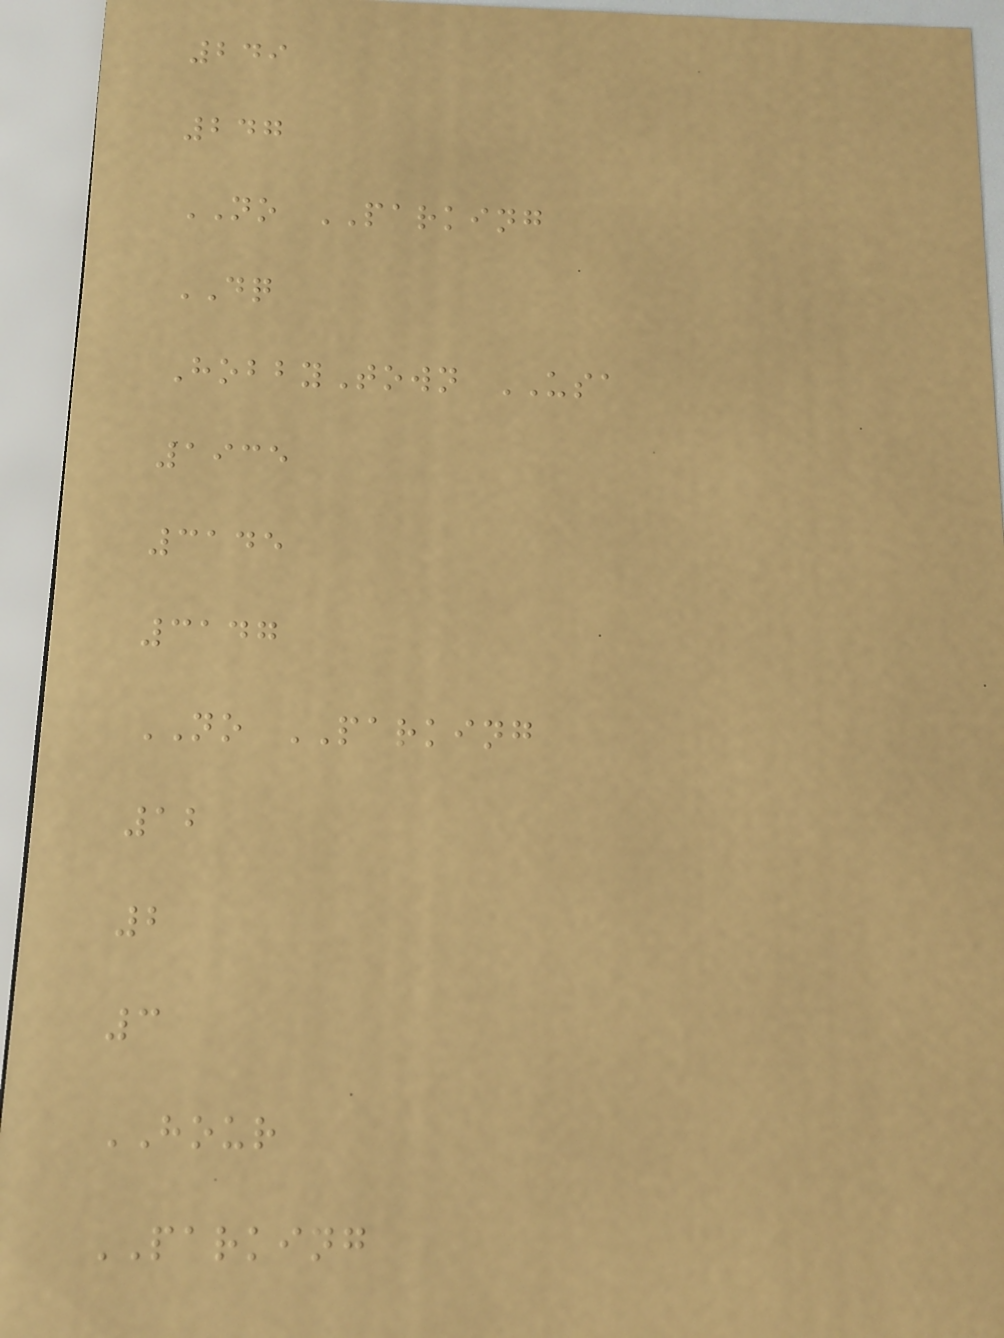249
247
NO PARKING
DQ
HobbyTown USA
1935
3145
3147
NO PARKING
12
2
3
HOUR
PARKING
